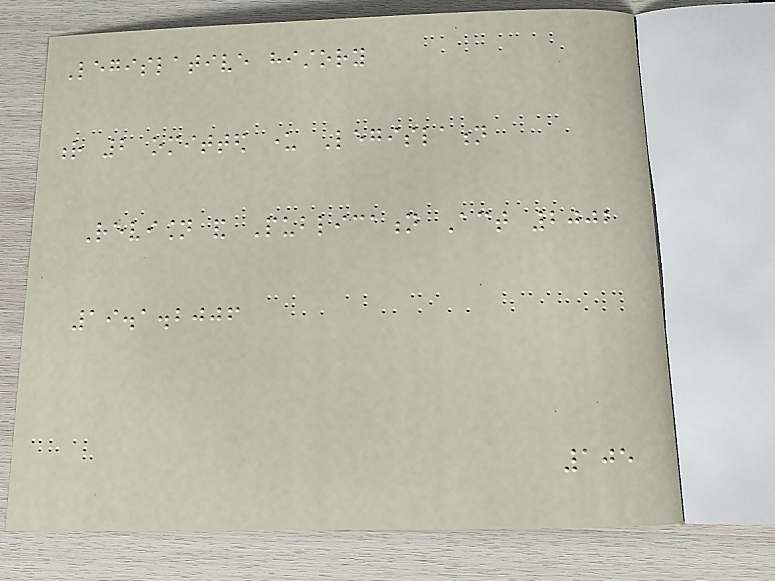Legislative history
r 2 omitted under Legislation
Revision and Publication Act 2002
19.1.2006
105
